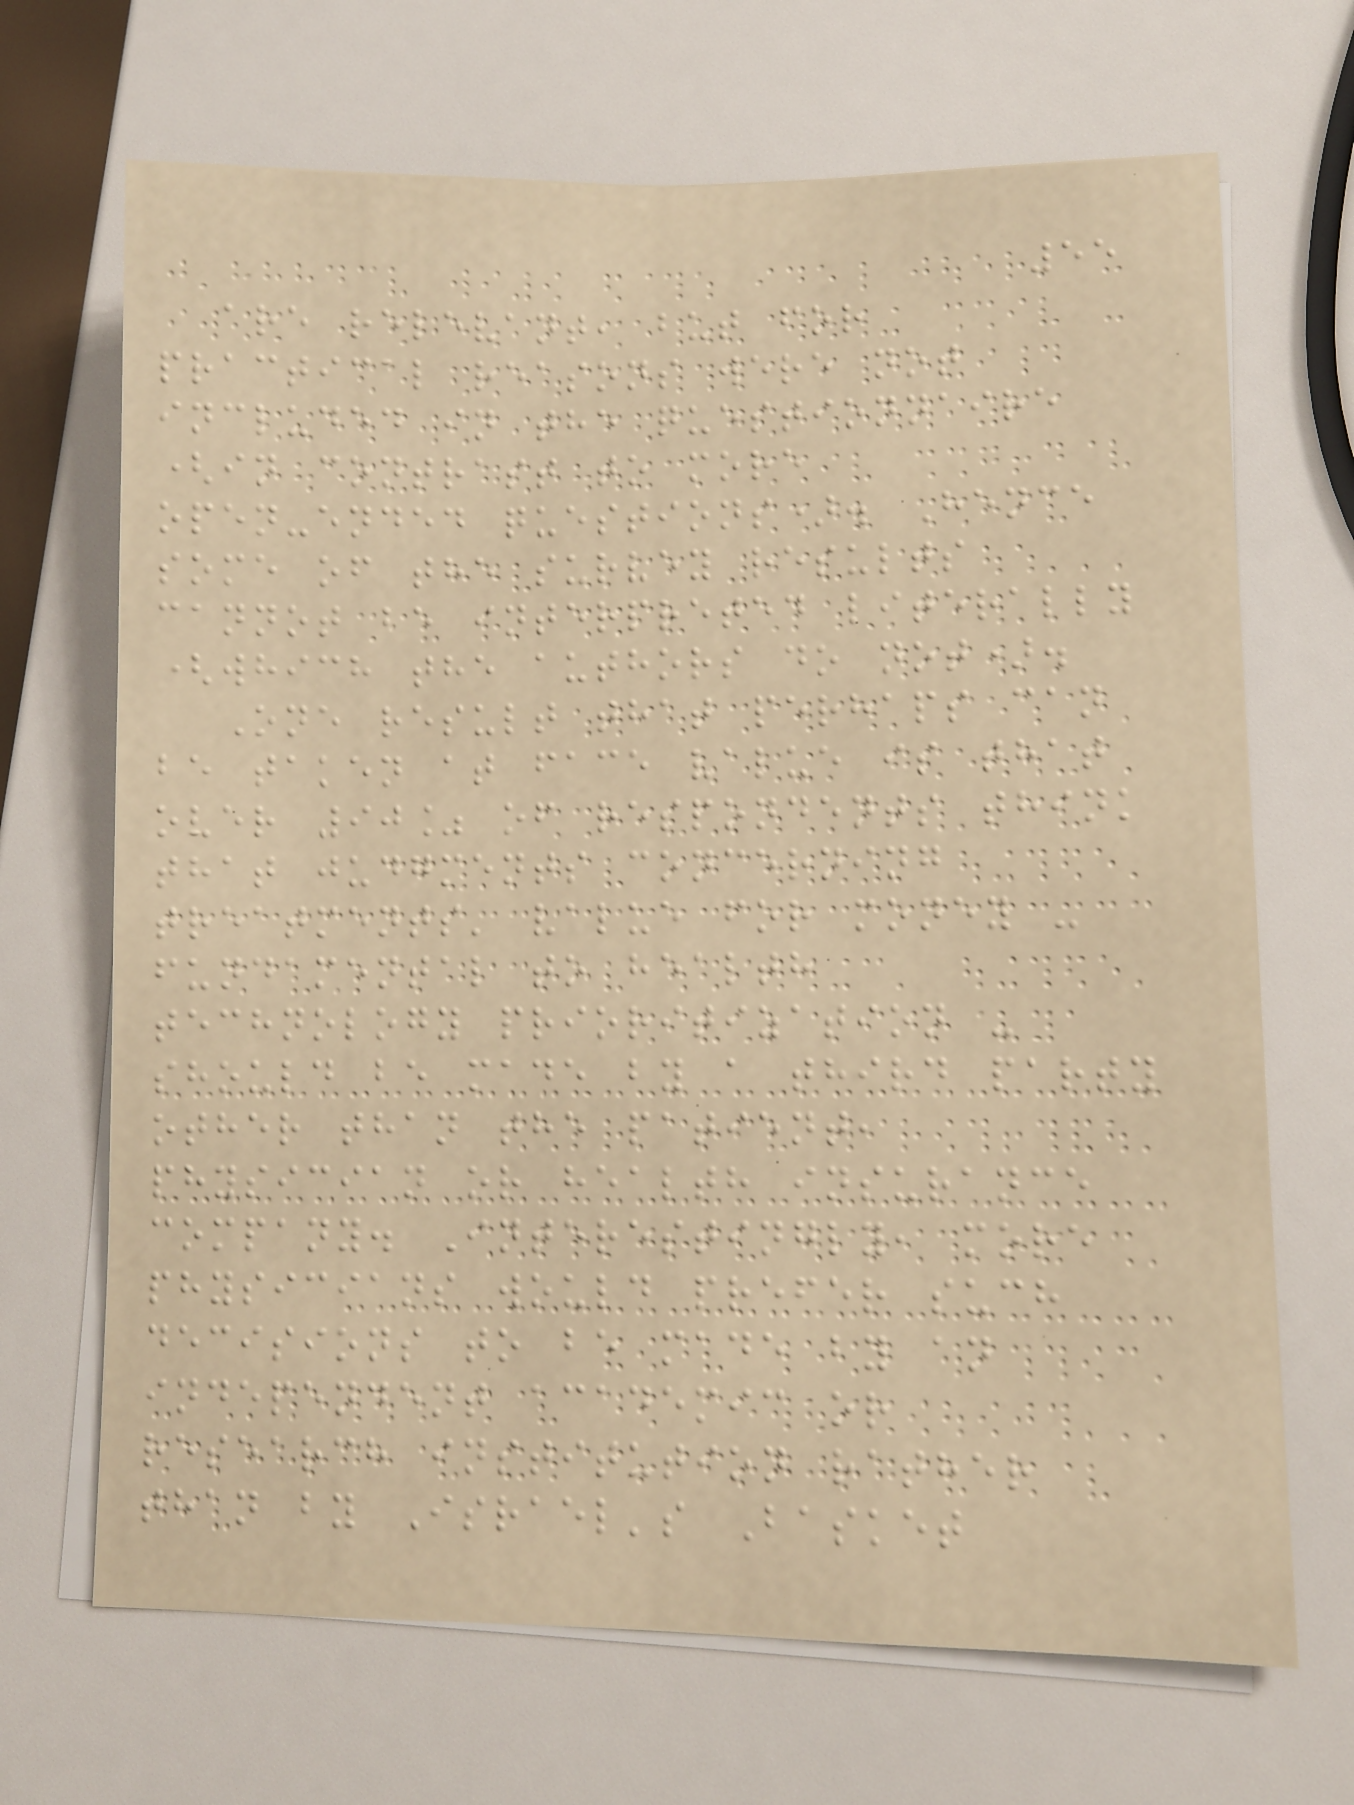55
are relevant, but for
practical reasons were not
included in the questionnaire
(in contrast to more
open-ended questions). Hence
some of the survey results
cannot be interpreted literally
(which the authors do not).
One result that perhaps can
be taken at face value is that
over 90% of respondents think
that judgments concerning
treatments' value for money -
fundamental to health
technology prioritization -
should be made by a third party
other than the patient,
physician or health insurance
company. Interestingly, more
physicians would prefer such
decisions to be made by an
independent academic or
research institution rather
than by Israel's Basket
